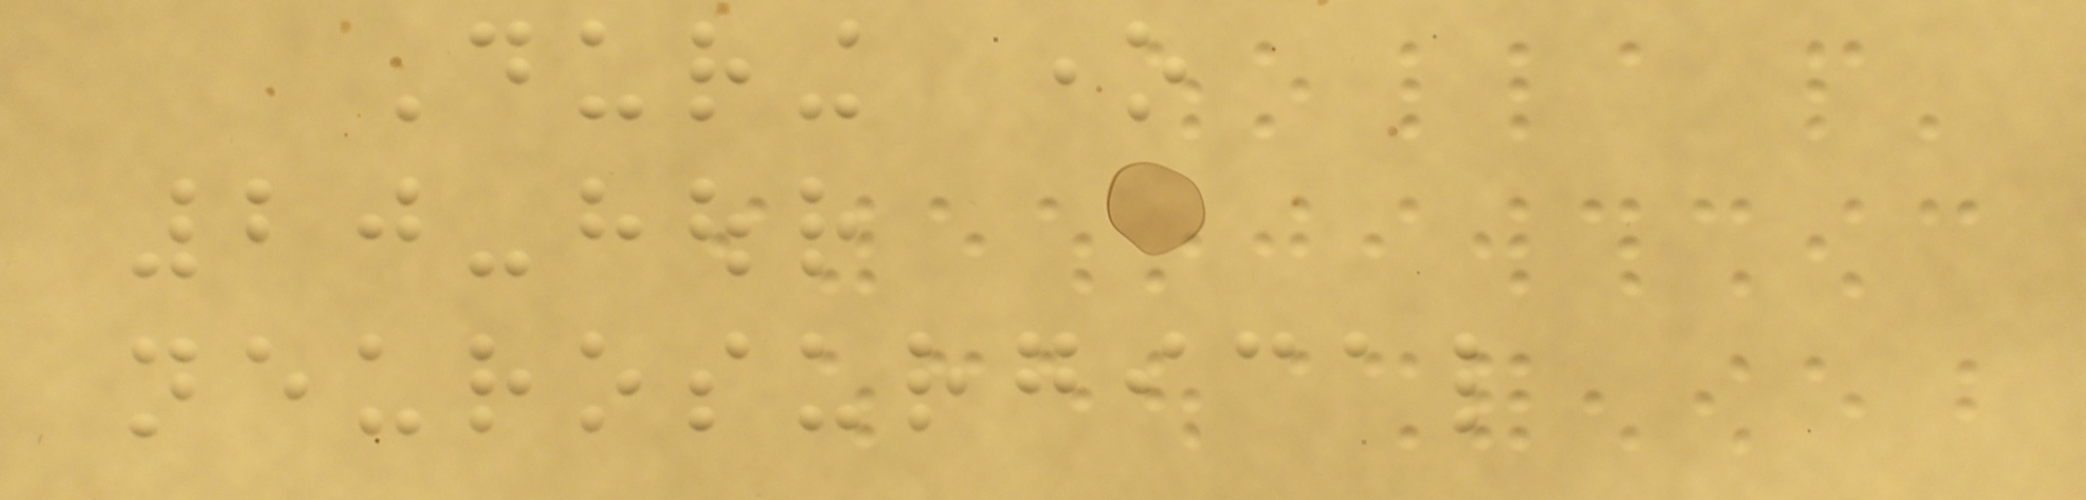During one
20-hour
neurosurgical
